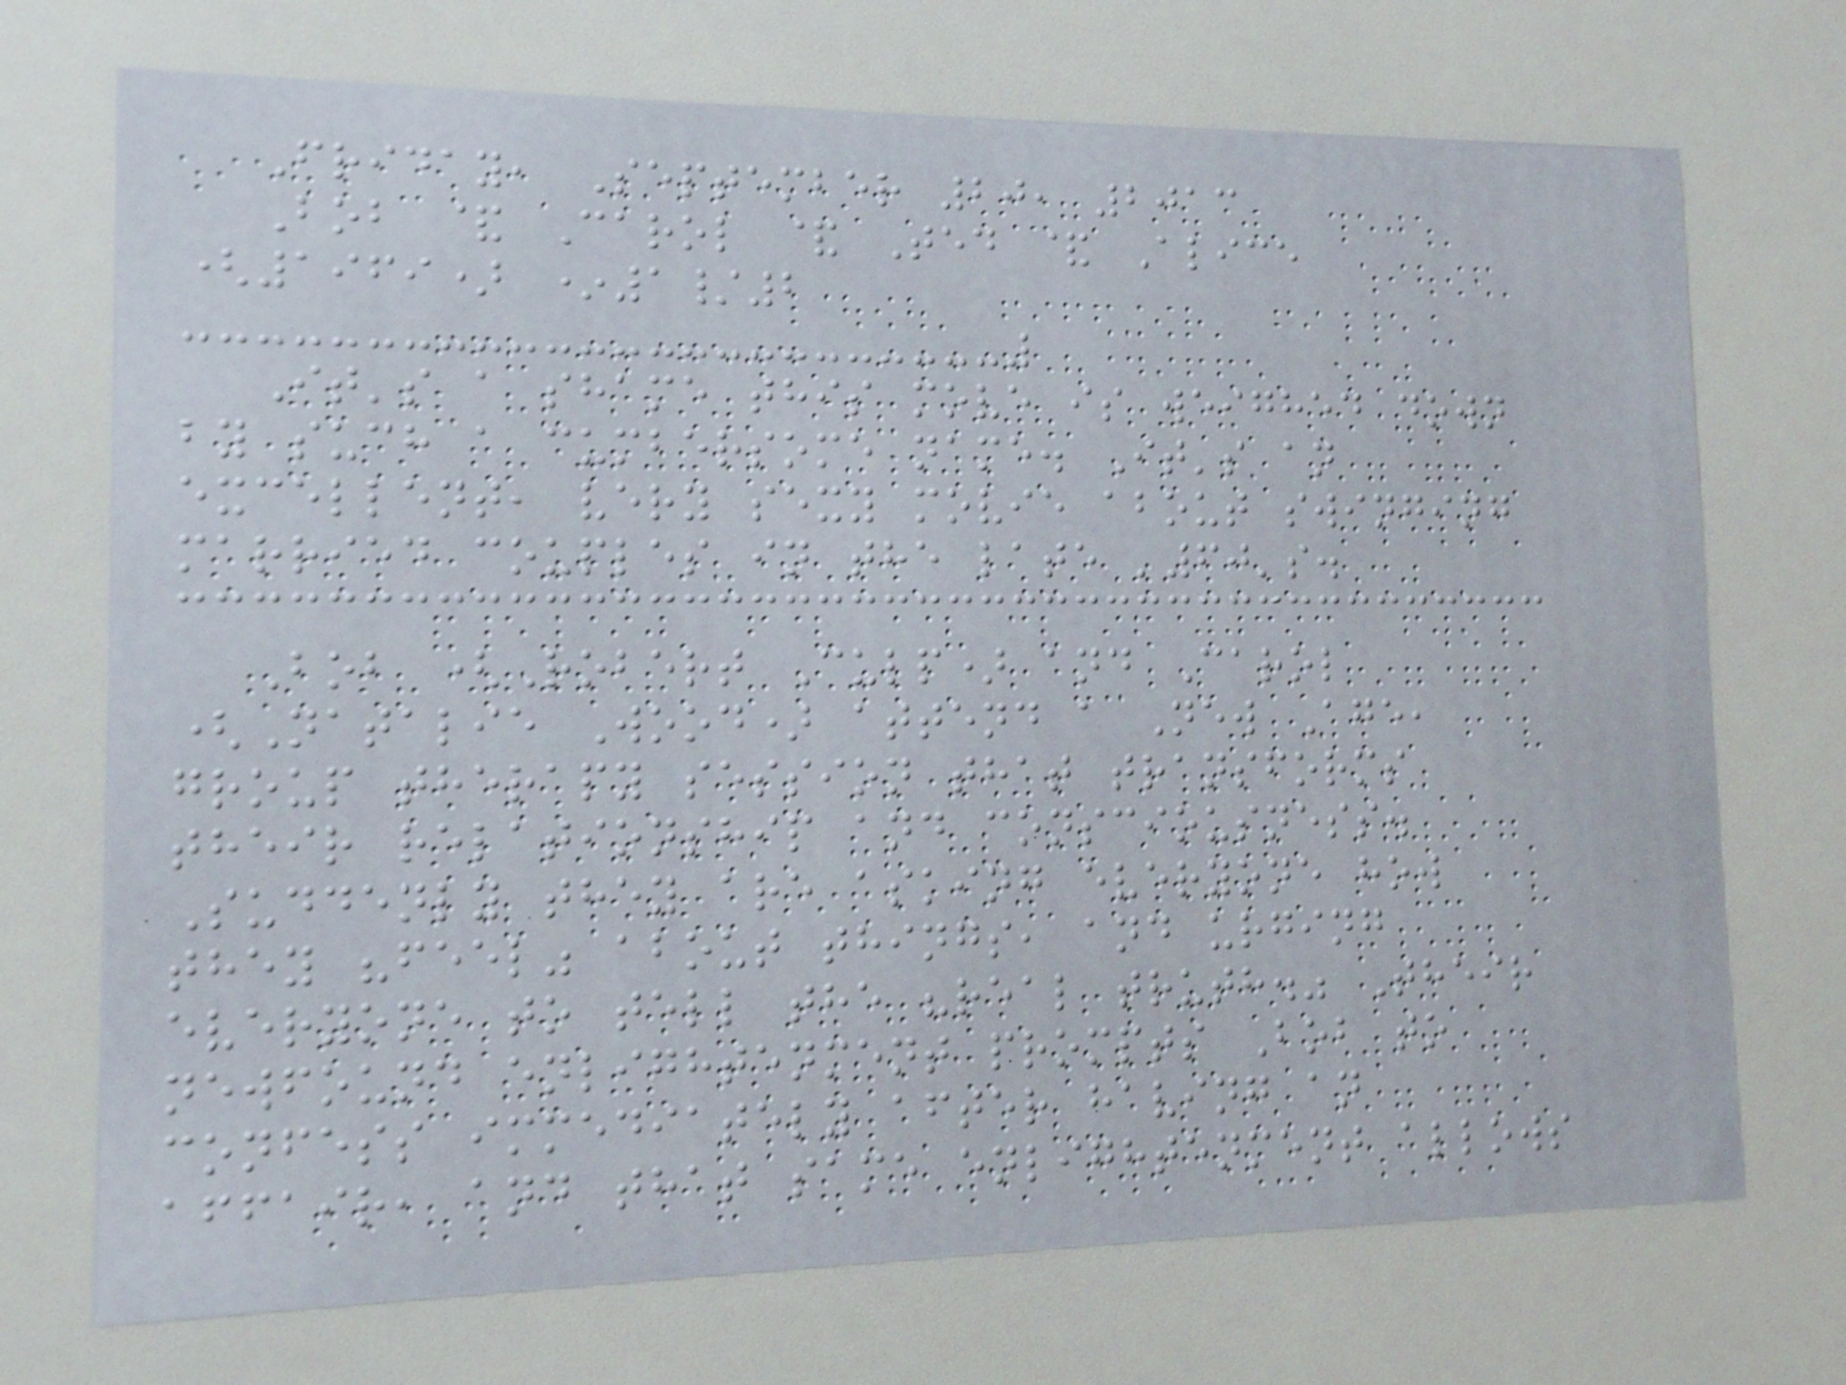Friday, September 20, 2013
Bob & Carol & Ted & Alice
(1969) *1/2
It's a shame this move is weighed down
by such a cumbersome name. It's an
excellent, very sexy movie about swinging
married couples in the late '60's.
Bob (Robert Culp) and Carol
(Natalie Wood) attend a New Age,
group therapy session that transforms
their relationship and consciousness.
Suddenly they are asking everyone how
they "feel" about things, and urging
everyone to tell the "real truth." Their
newfound enlightenment prompts Bob to
confess immediately after having an
affair, and that same enlightenment allows
